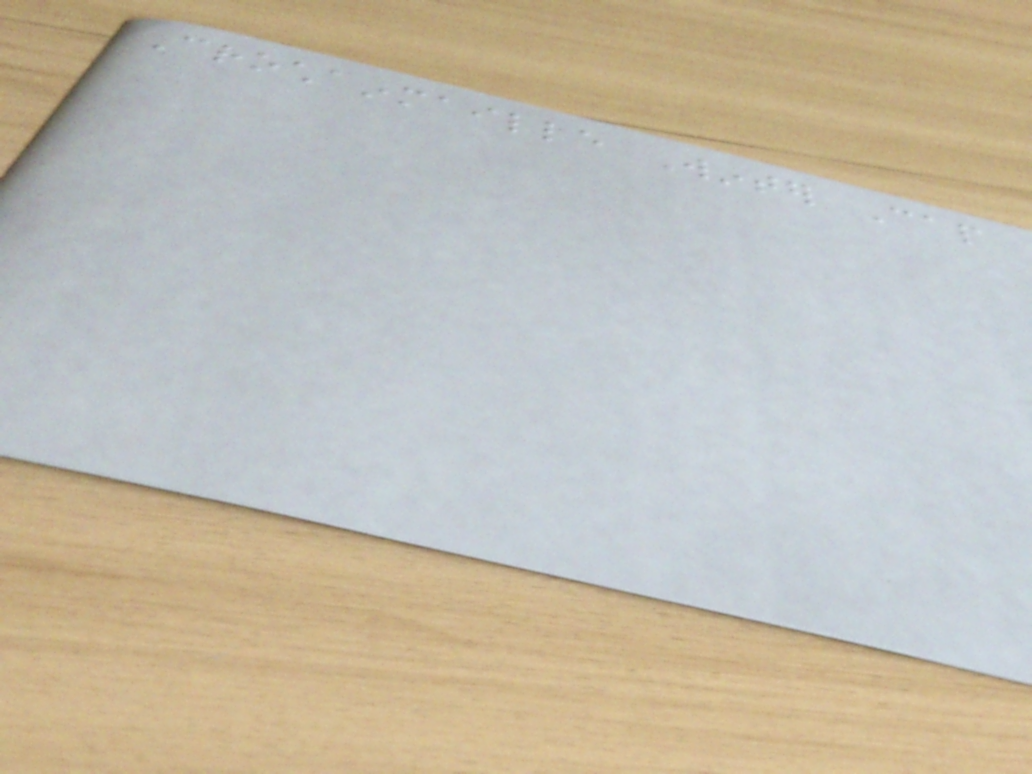Crochainmaille Winter Cap
